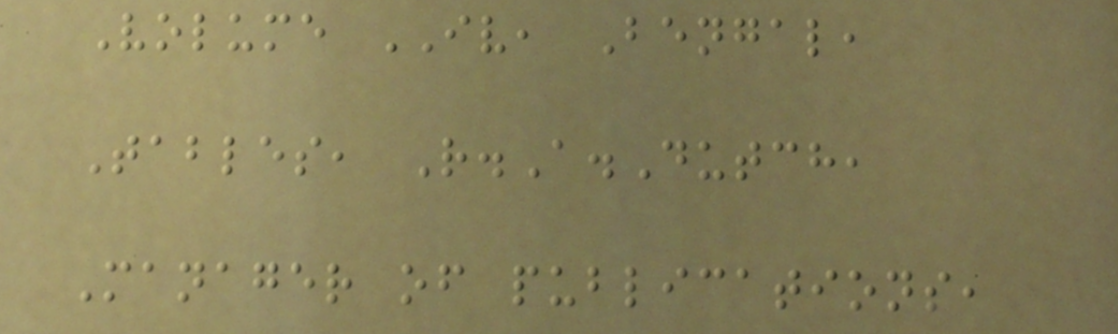Volume IV, Bengal,
Tables, R.A.Dutch,
Manager of publications,
